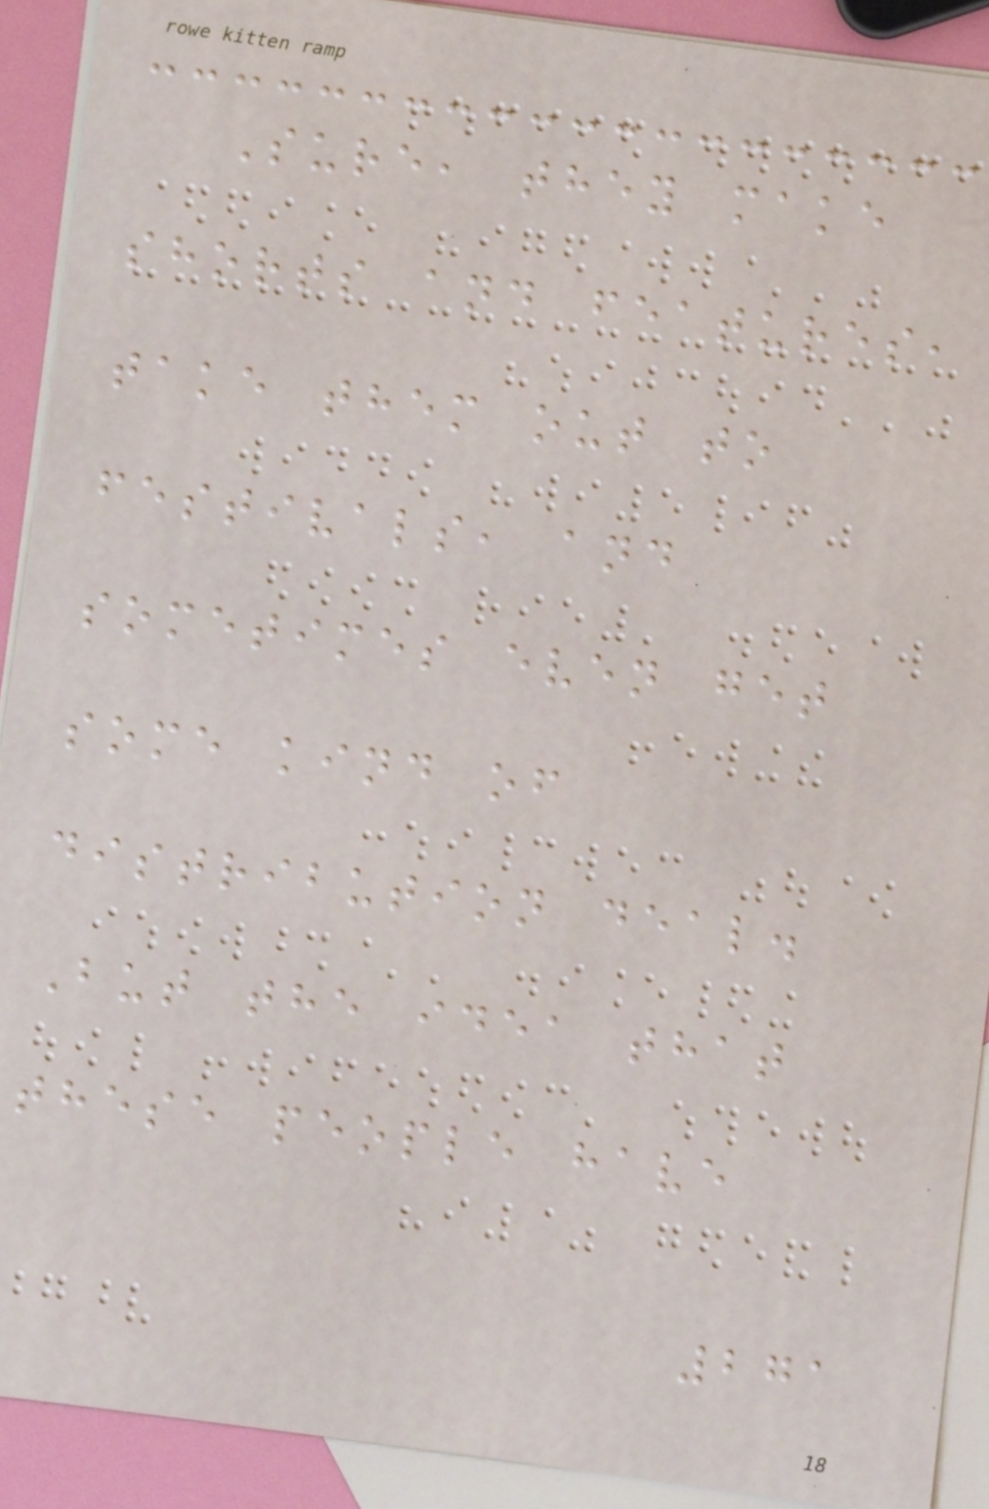Sure, they make
shorts and features,
take them out to
festivals, and
sometimes even get
some kind of
distribution deal.
But the idea that
these people have
271
